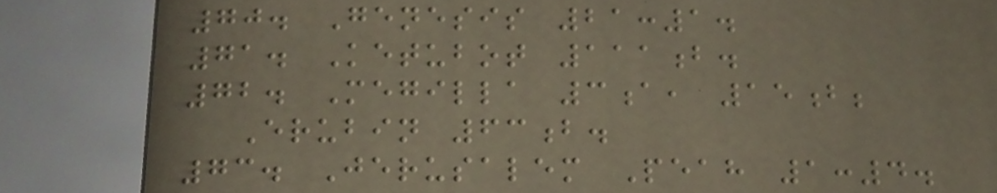70. Genesis 21:1.
71. Ketubot 111b.
72. Megilla 3a, 15b;
Erubin 63b.
73. Jerusalem Peah 1:4.
